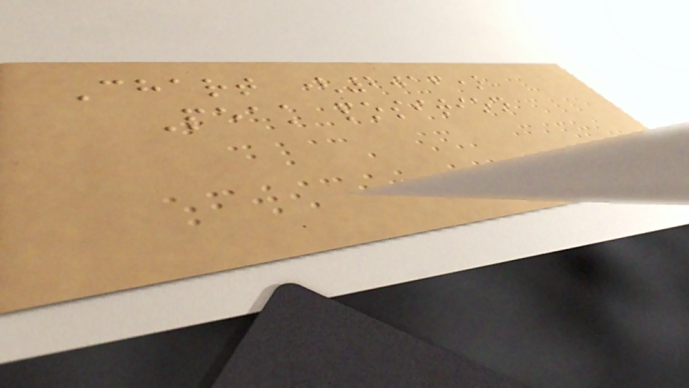Chart (2016)
Peak position
